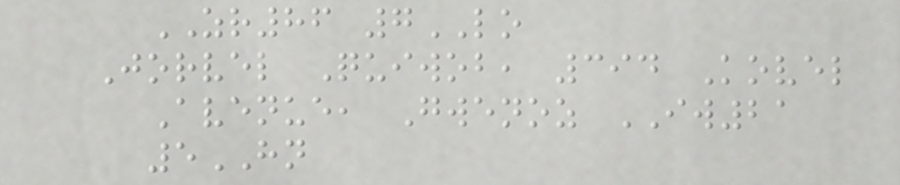ZR86 7LO
Jorvel Quiwob, 394 Kovel
Avenue, Gwenoz IW21
5HN
